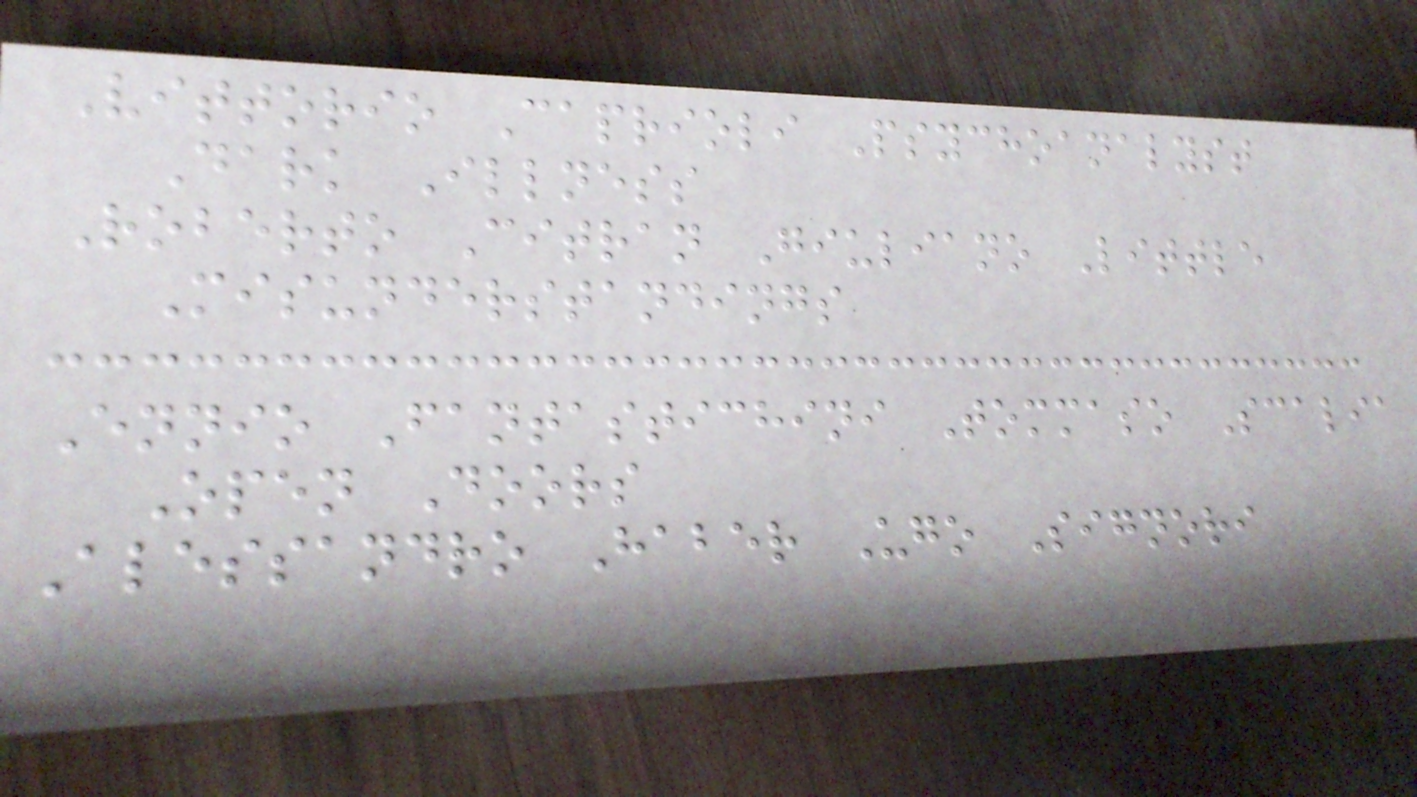Vittorio Caprioli Psychoanalyst
Dark Illness
Roberto Citran Giuliano Little
Misunderstandings
Ennio Fantastichini Tommaso Scalia
Open Doors
Alessandro Haber Ugo Signori
